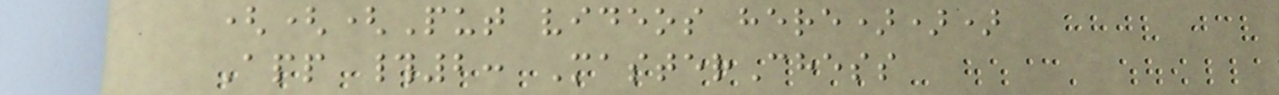(((Put videos here)))
App #2: MasterChess
